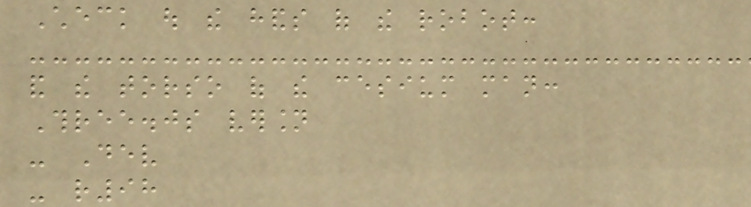Check out the hands of the robot:
and the torso of the cesium man:
Three.js version
- Dev
- r98
